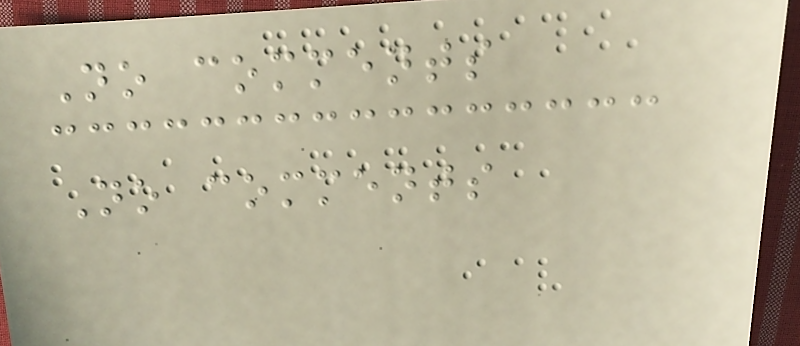No comments
No comments
